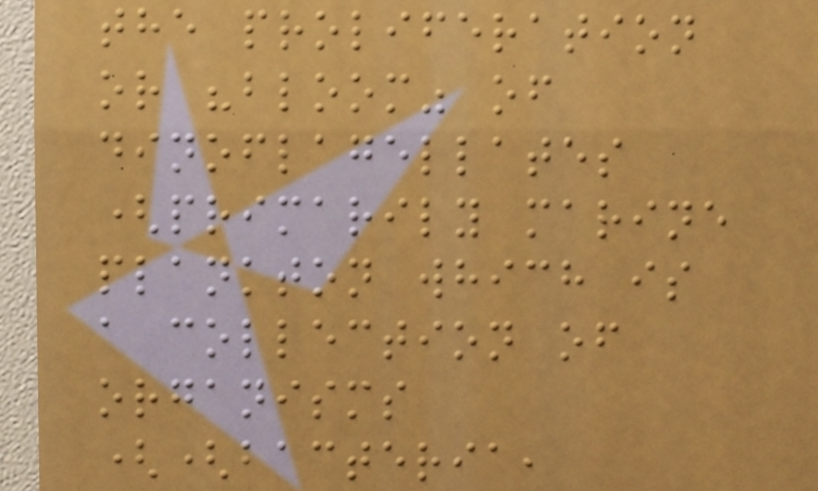the proliferation
or "bloom" of
dinoflagellates
(primarily marine
plankton which is
a collection of
organisms
((bacteria,
